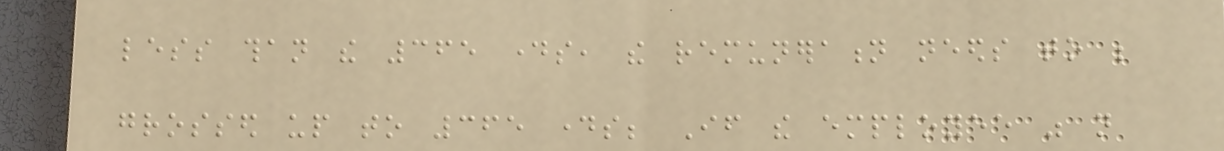less than the 365 days, the remuneration needs to be
grossed up to 365 days; If the employee was not
